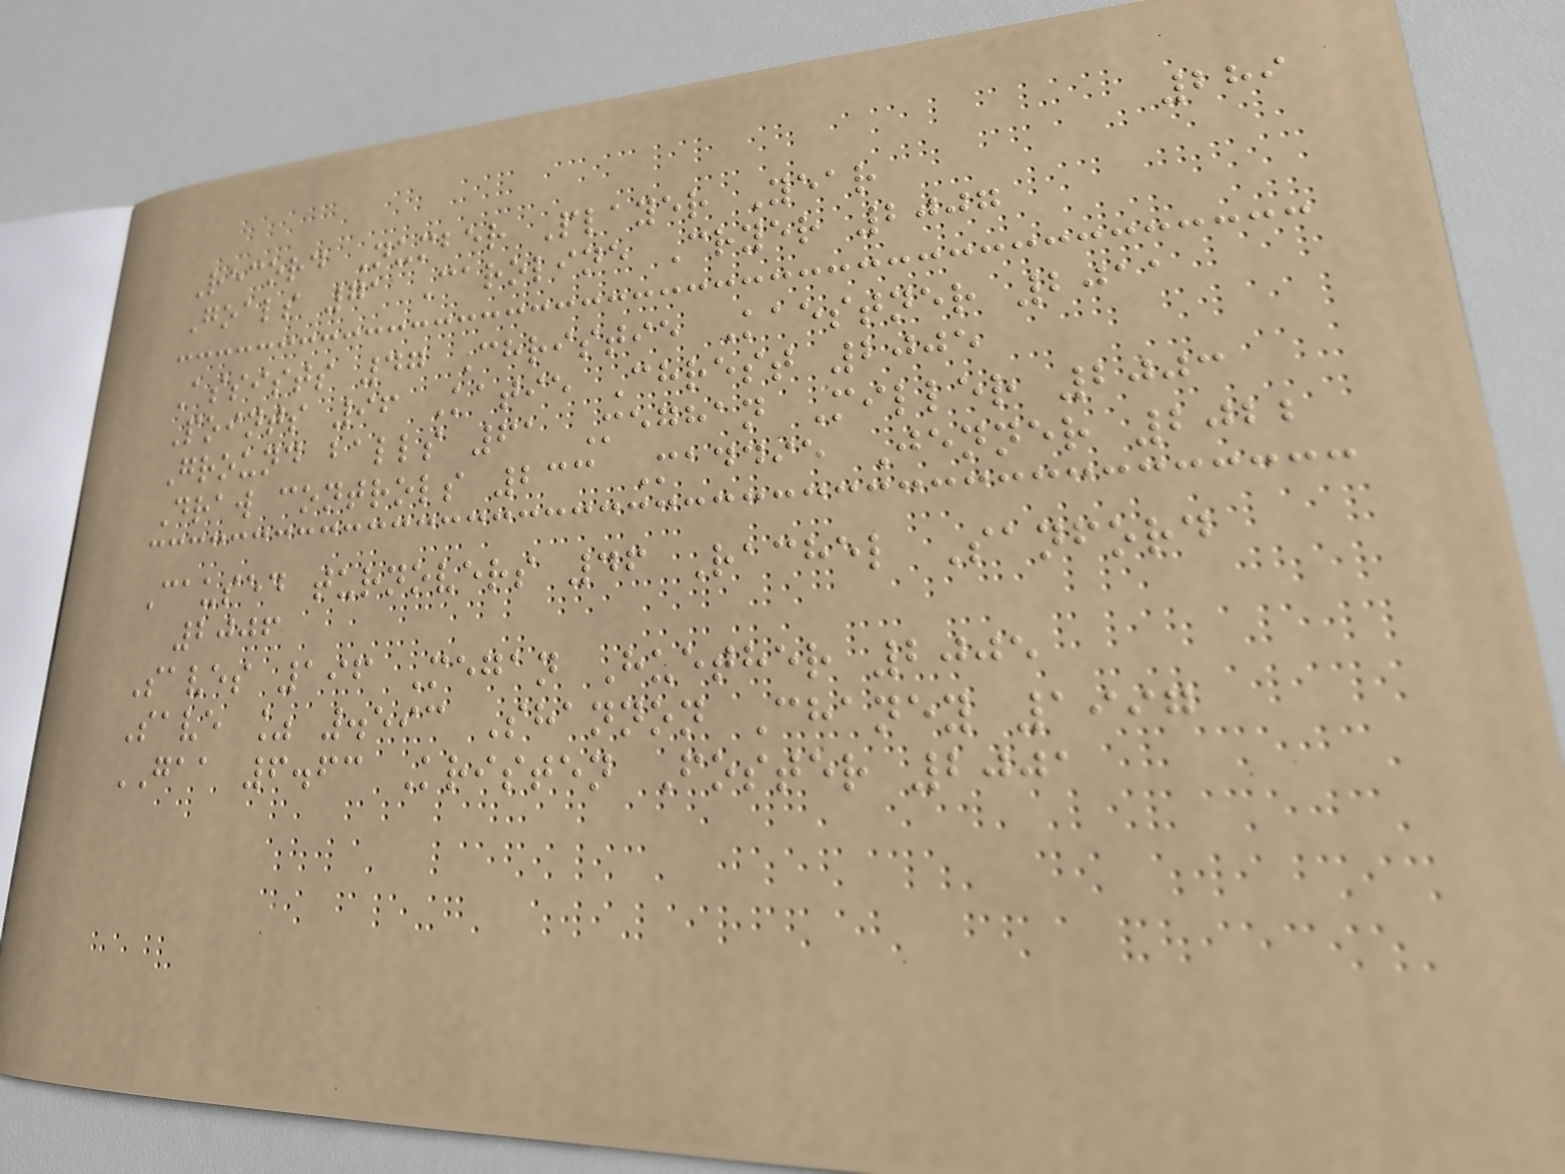289
Record Number Player Year
Goals 71 Caroline Cryer 2007
Assists 47 Christie Kaestner 2011
Points 96 Katie Chrest 2005
Ground balls 61 Meghan Miller 2003
Draw controls 233 Maddie Jenner 2022
Caused turnovers 46 Rachel Sanford
2006
Saves 196 Megan Huether 2005
Save % .593 Shannon Chaney 1997
GAA 6.63 Kristen Foster 2001
